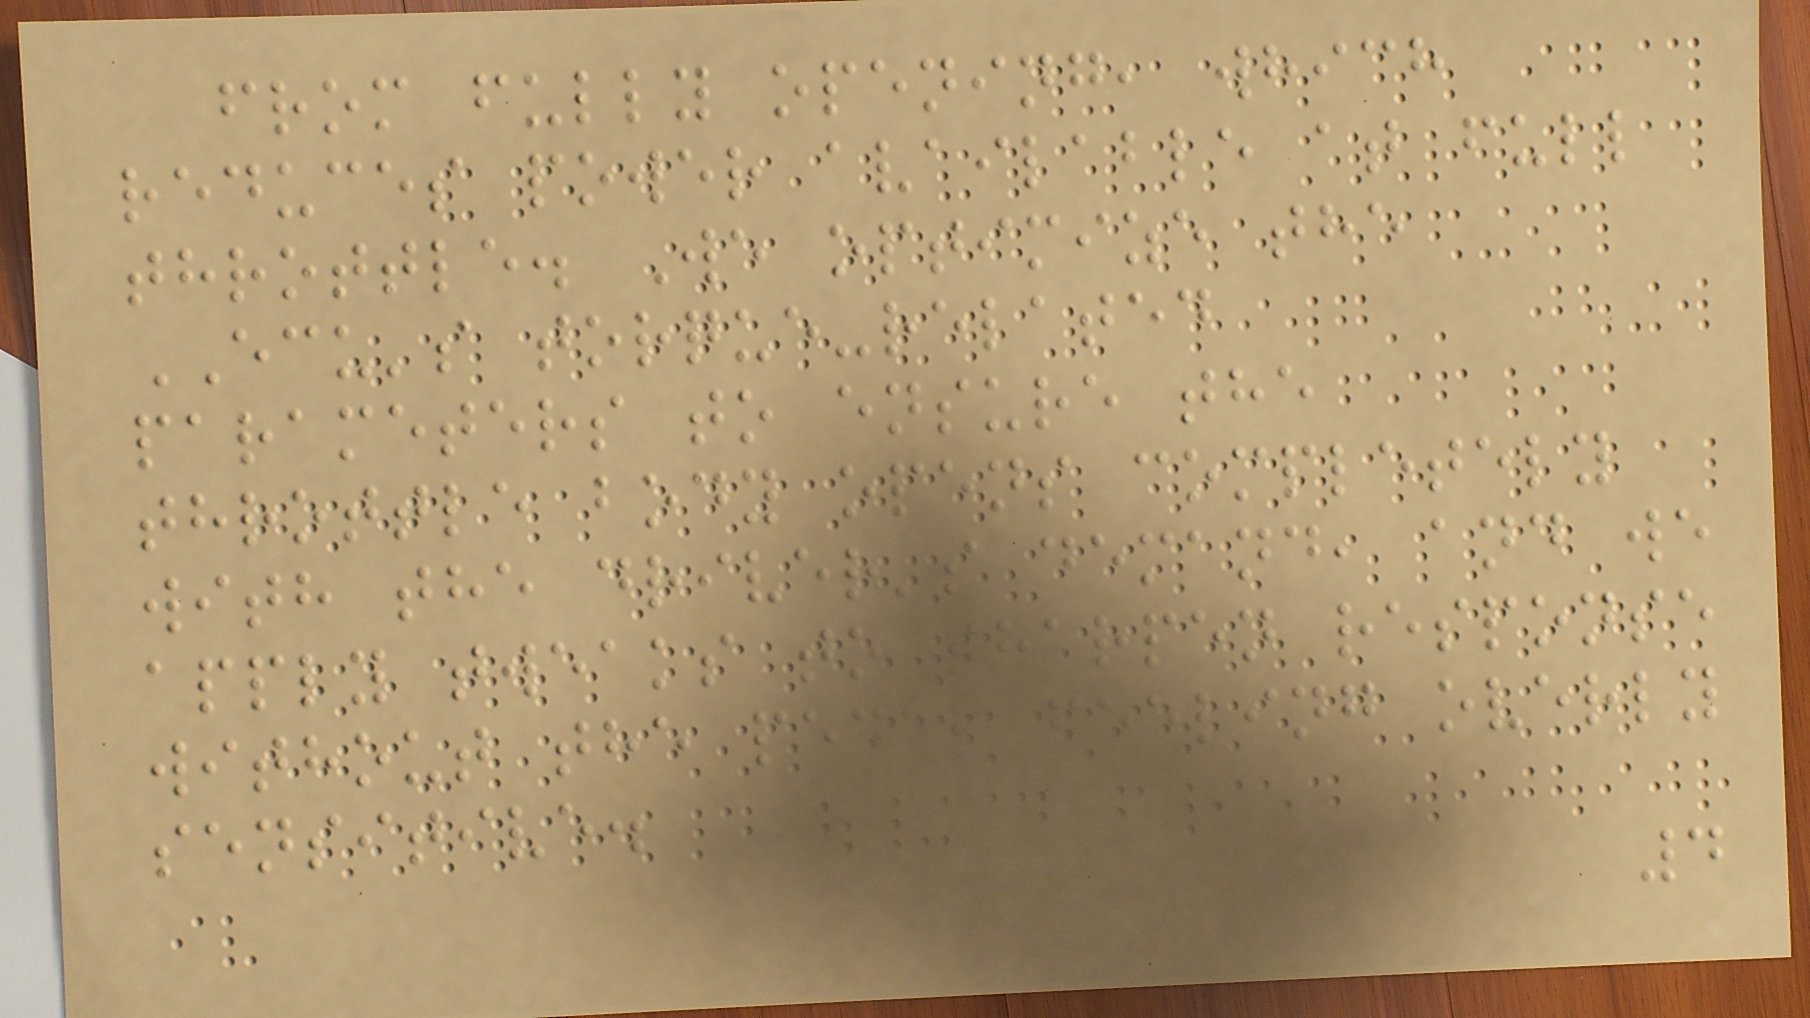from fully opening, which
reduces power available at full
throttle. We optimize the
ECU's torque-related
parameters to ensure the
throttle body opens completely
with the driver's demand, and we
apply tweaks to sharpen response
without the pedal feeling overly
sensitive.
4
